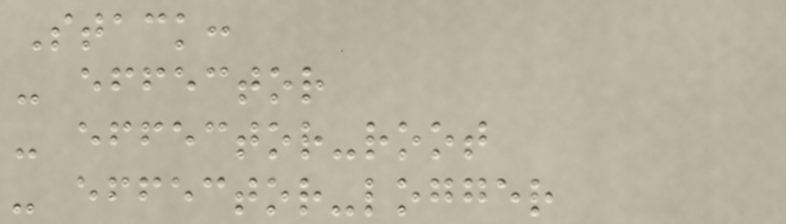Stack:
- effector
- effector-root
- effector-logger
